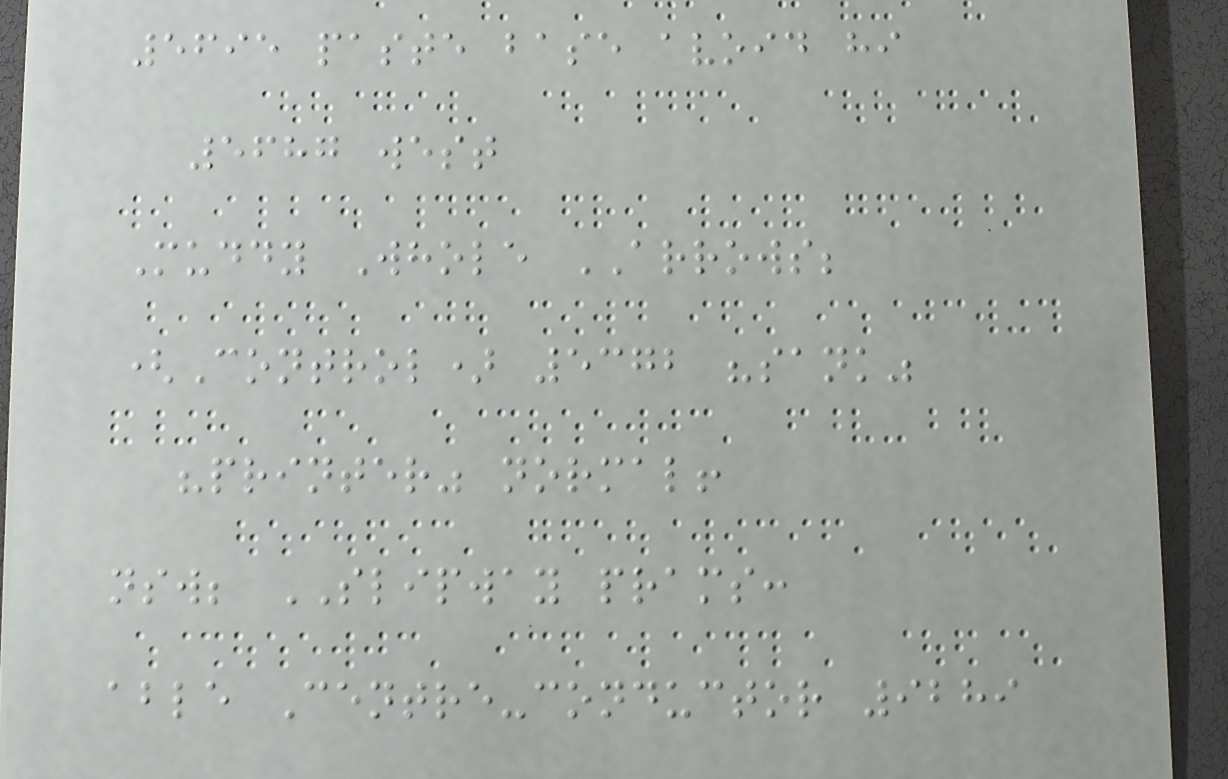5695 paste base avoid hi
5687 west
Muddy Whole ARROWS;
(Control) 5372 "sank"
"printer" normal!
nsw; SLIPWAY prams:
able Centre-conductor 9289
